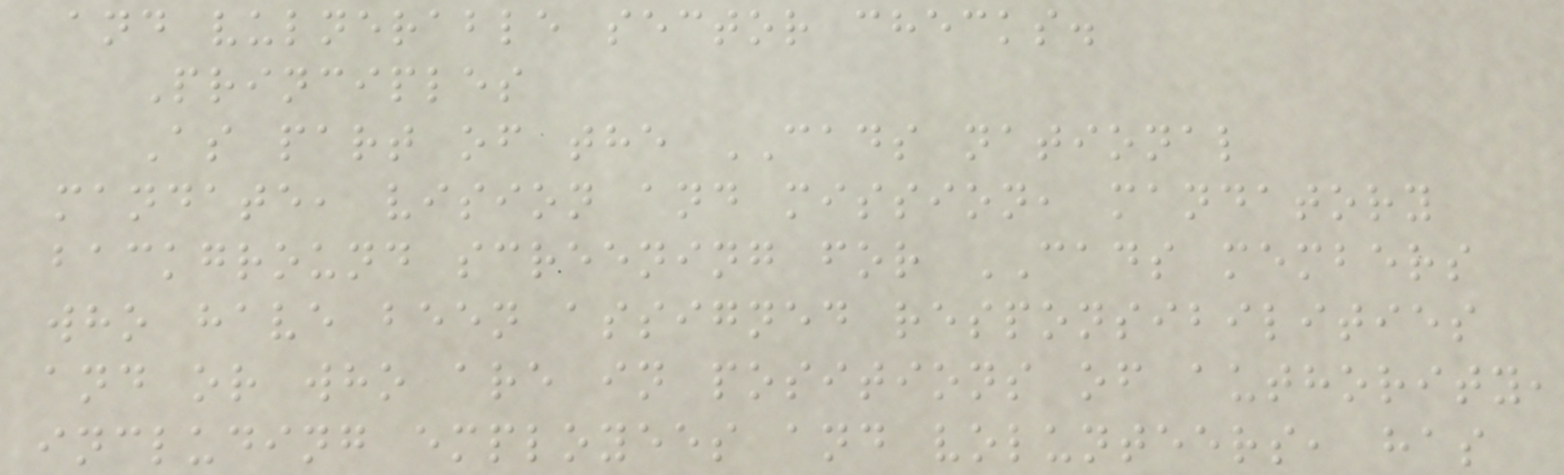and vulnerable sector checks.
Principles
As part of the CADS national
mandate, vision and mission, mandatory
background screening for CADS members
who have been assigned responsibilities
and or who are in positions of authority,
including employees and volunteers, has
